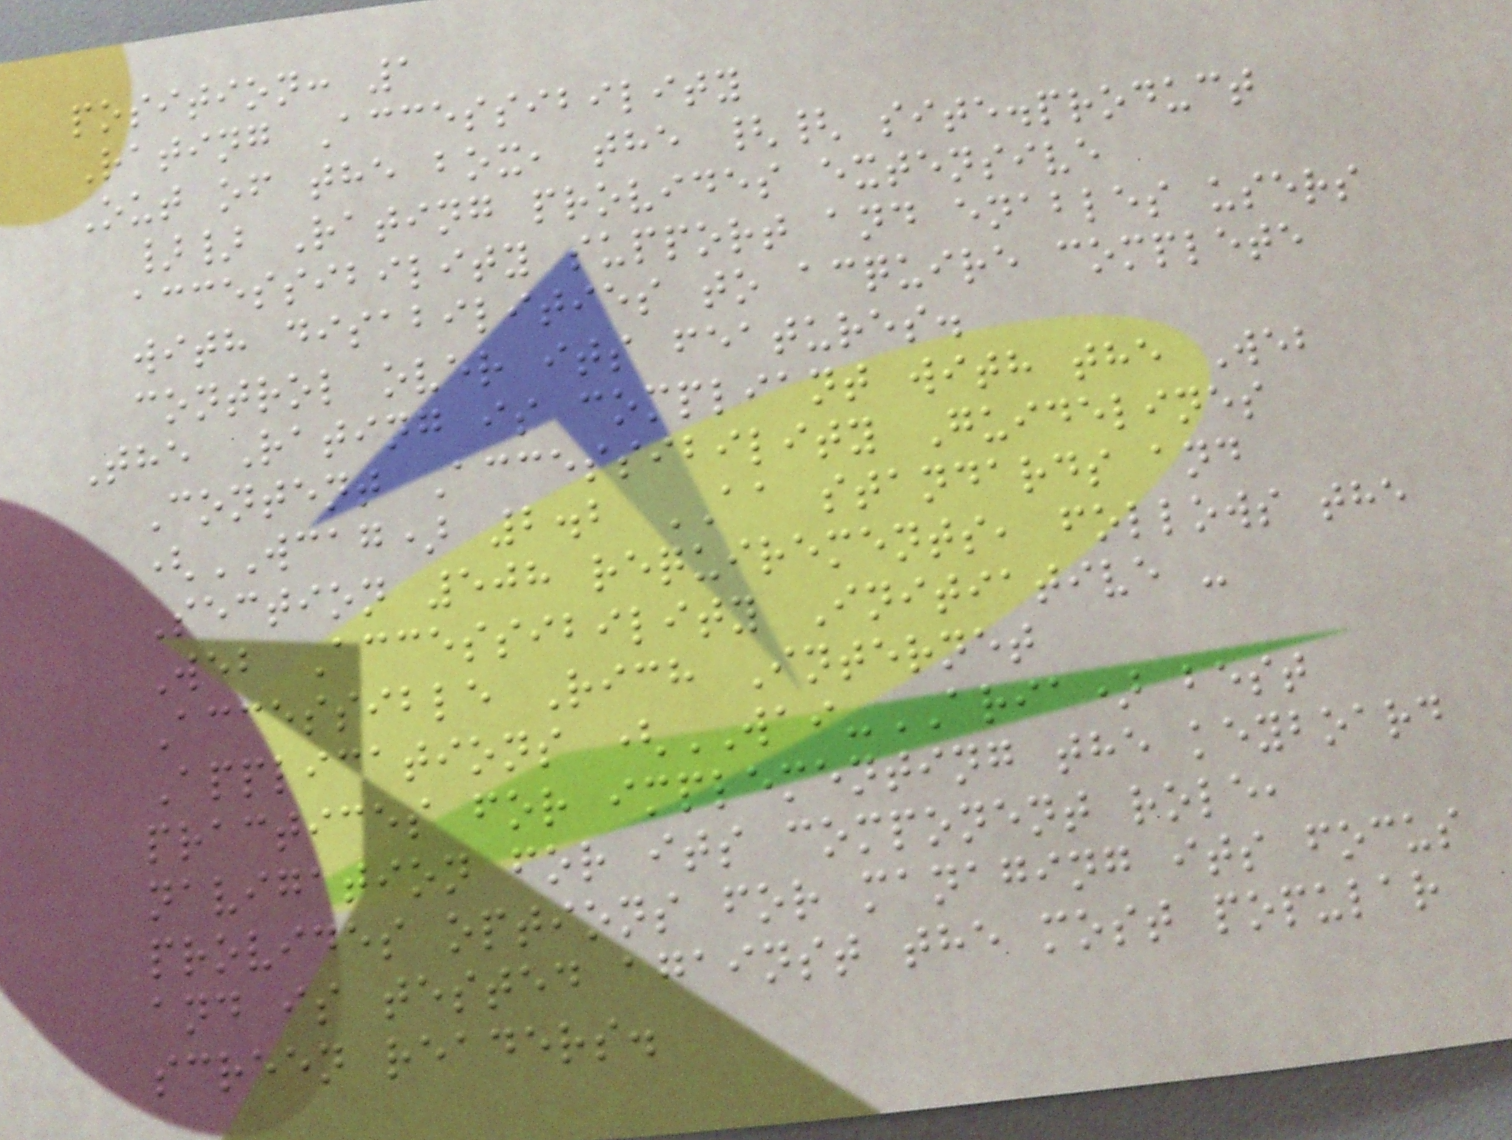position: 1
Rating Accessibility
Out of the box, the {{ site.product
}} Rating provides extensive
accessibility support and enables users
with disabilities to acquire complete
control over its features.
The Rating is compliant with the Web
Content Accessibility Guidelines
(WCAG) 2.2 AA standards and
Section 508 requirements, follows the
Web Accessibility Initiative -
Accessible Rich Internet
Applications (WAI-ARIA) best
practices for implementing the keyboard
navigation for its component role,
provides options for managing its focus
and is tested against the most popular
screen readers.
